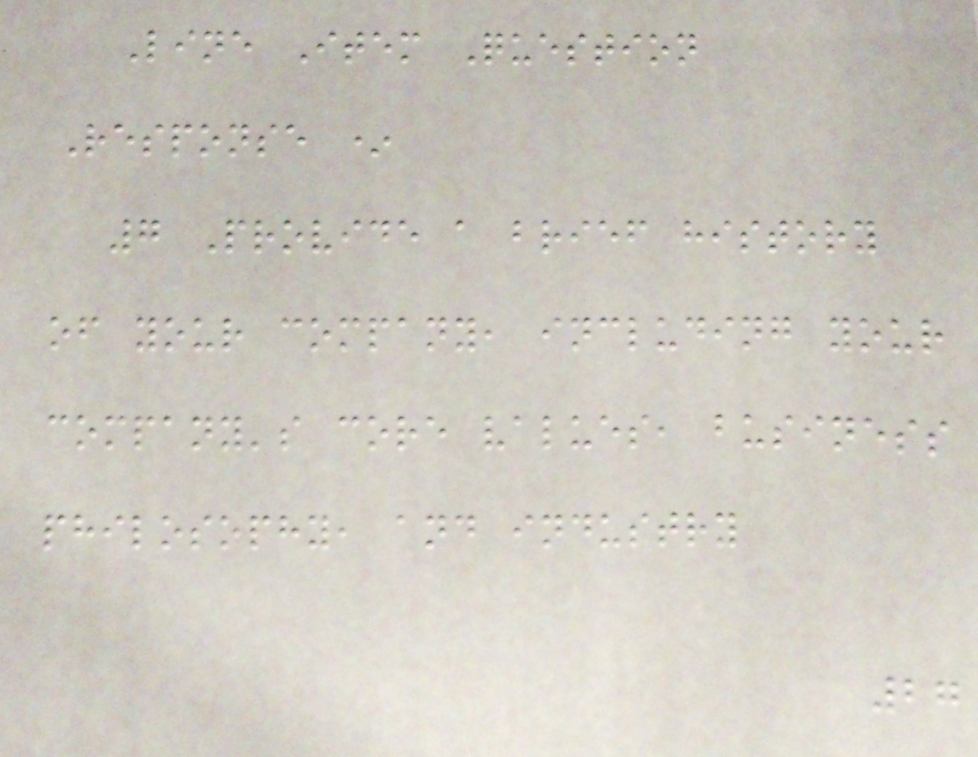Line Item Question
Response *
7 Provide a brief history
of your company, including your
company's core values, business
philosophy, and industry
27
